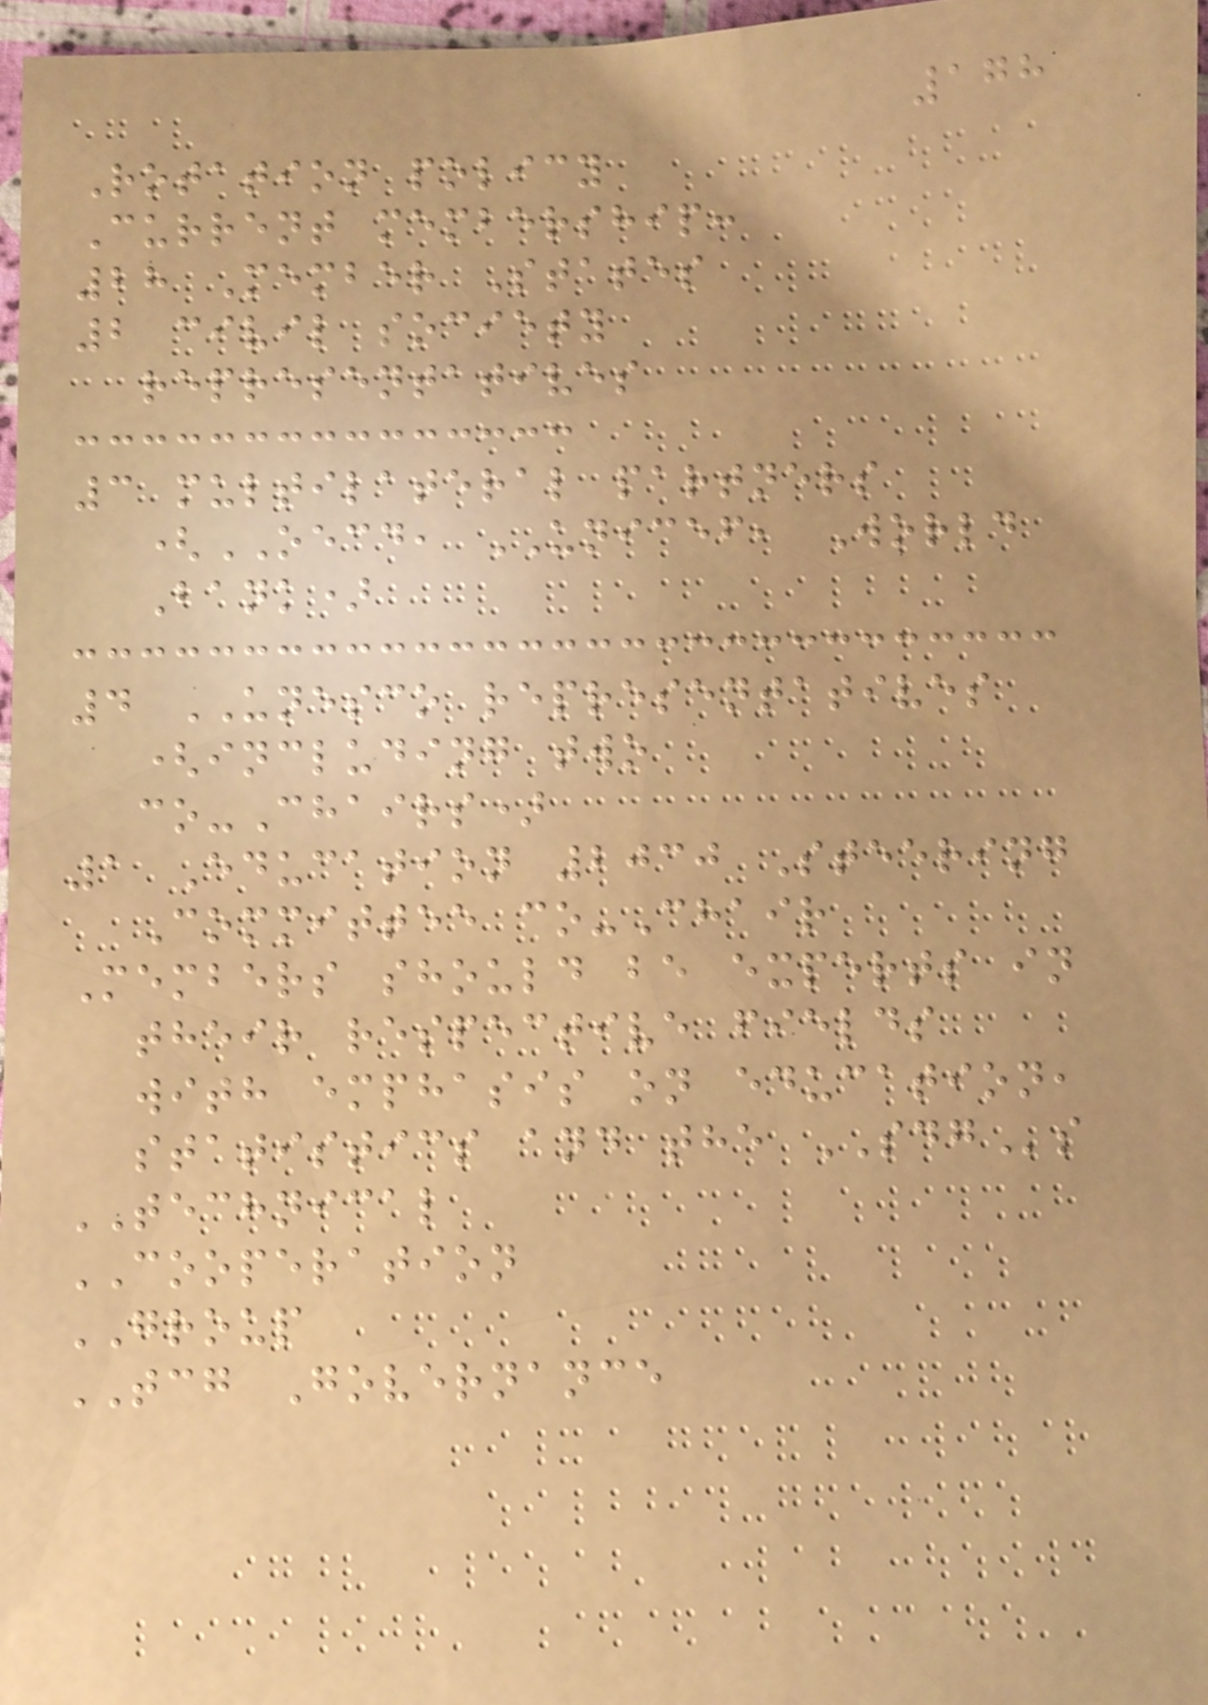178
Rotation policy
Current membership:
28 Member States
2 civil society
representatives
3 multilateral partners
(OECD, UNICEF, World
Bank)
4 UNESCO representatives
(including two
co-Chairs)
1 Education 2030 Steering
Committee co-Chair
Members should be experts in
their respective fields
with emphasis on education,
statistics and the SDGs
TECHNICAL
COOPERATION
GROUP
TCG Governance
